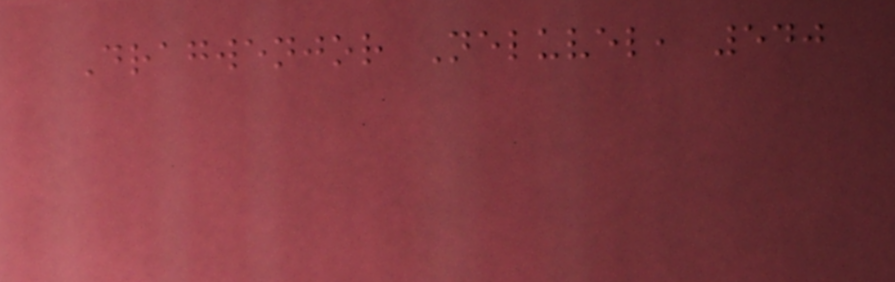Dragwenjor Neluvel, 540
